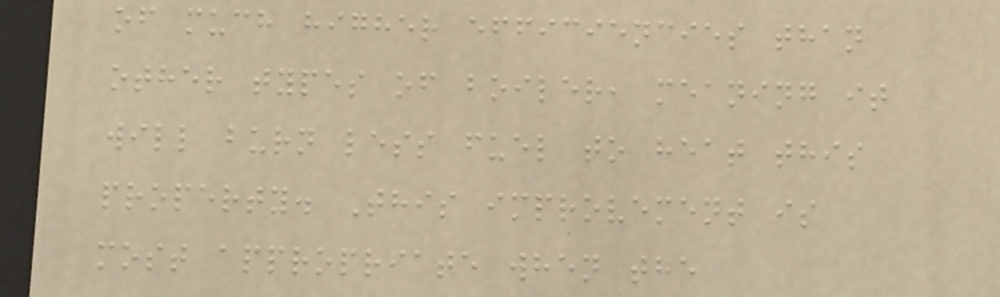of much higher efficiencies than
other types of boiler, meaning it
will burn less fuel to heat this
property. This improvement is
most appropriate when the
